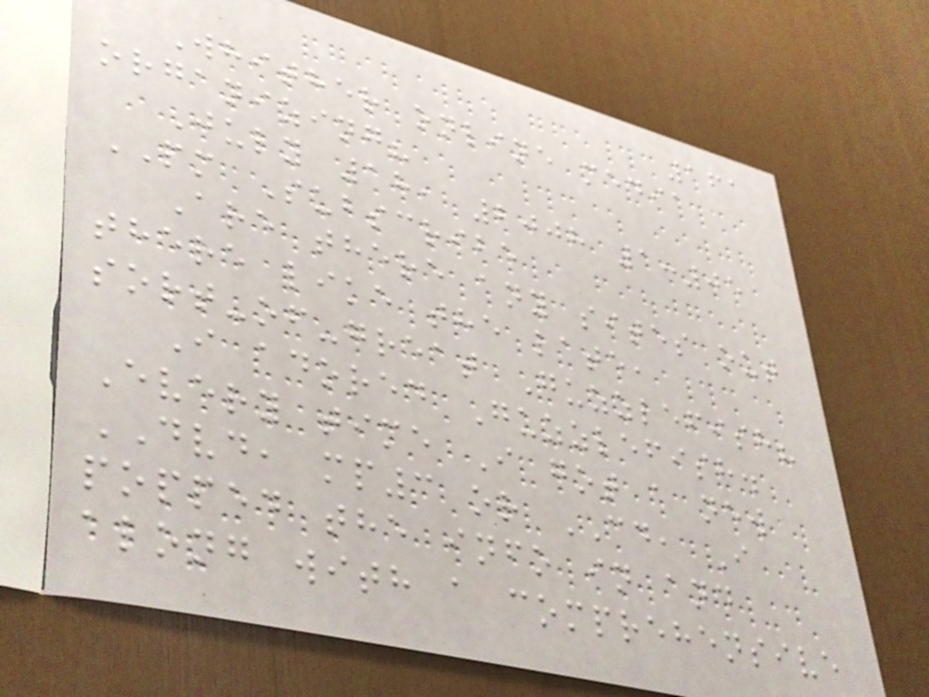161
Whither online media
organizing?
July 18, 2008 1:05
PM Subscribe
Are there any sites out
there like the late,
sort-of-great Guzzlefish?
I adored Guzzlefish.
Every time I got a new
DVD, mp3 or CD, I
popped the info in and
along with a comprehensive
